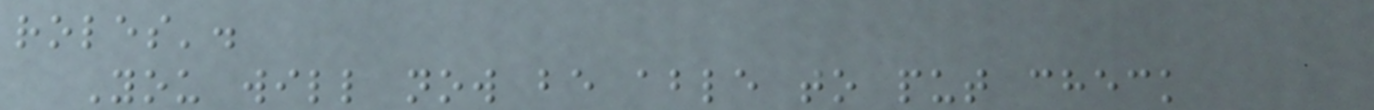roles'.
You will now be able to put check
